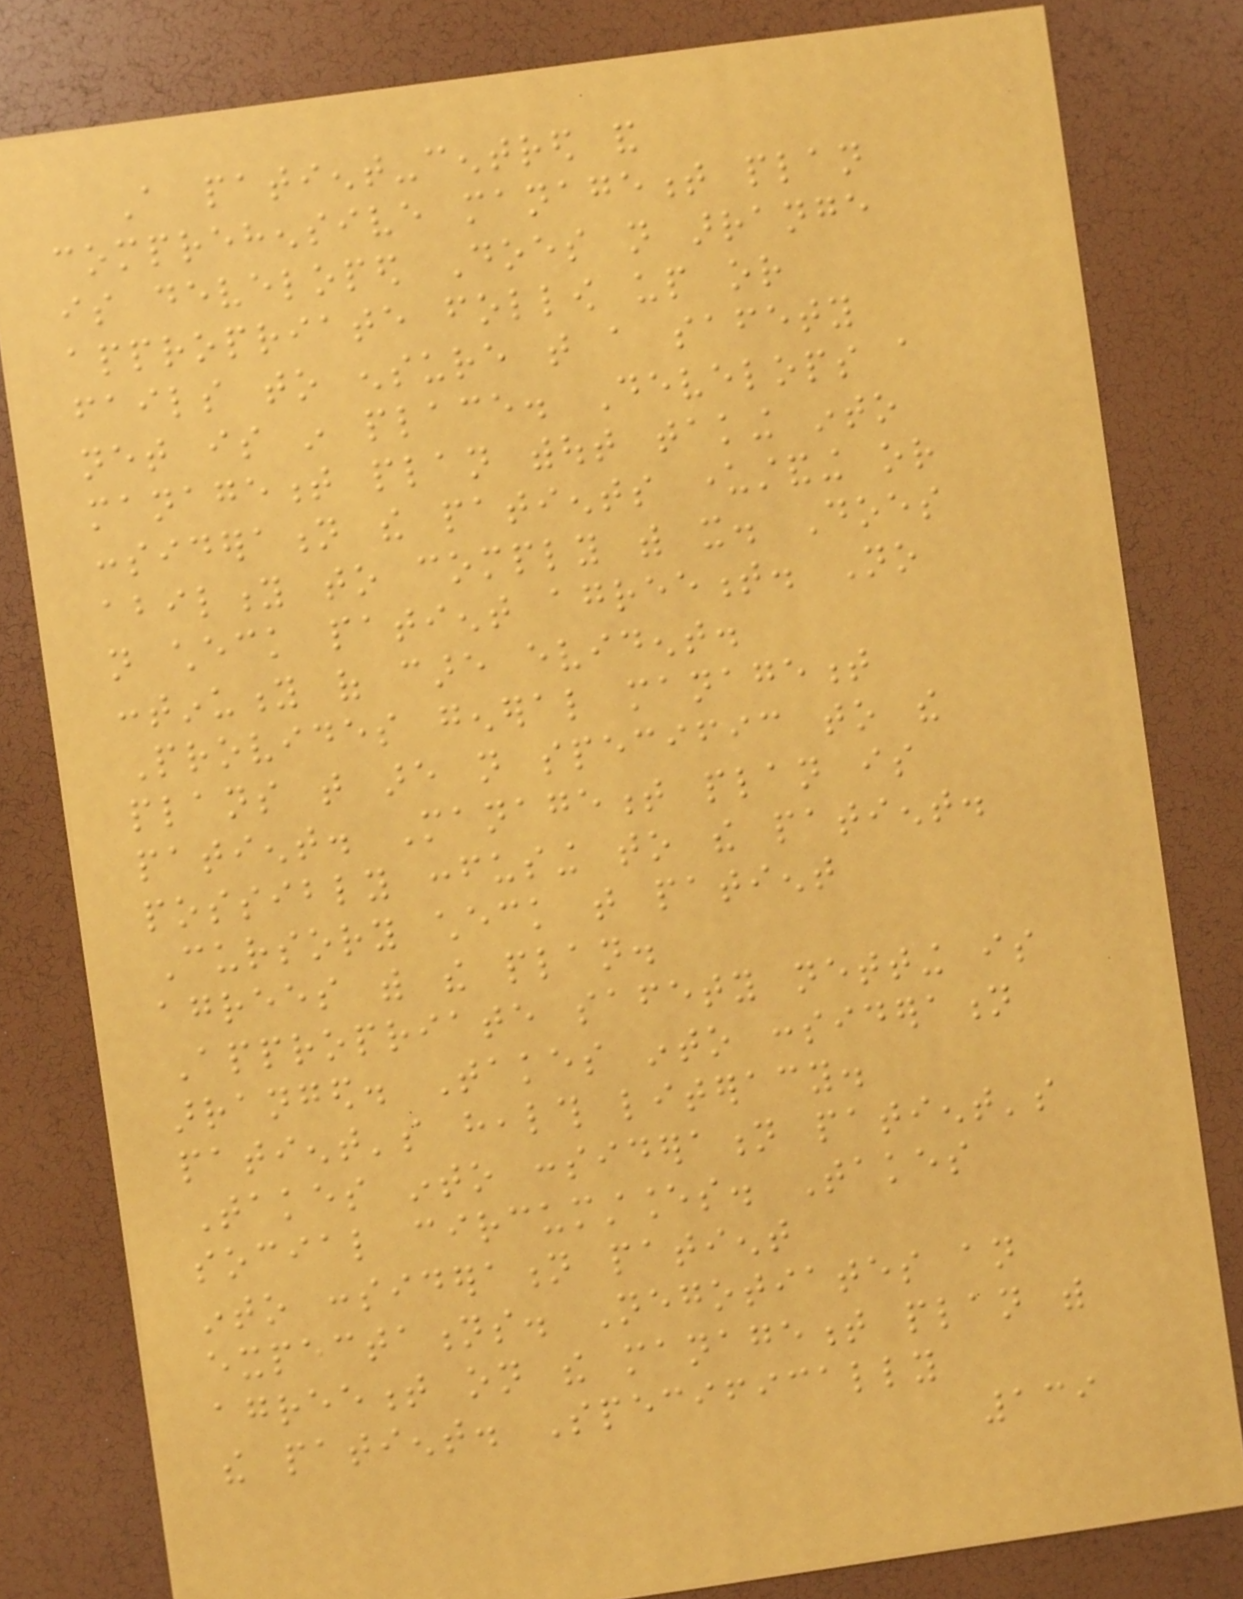A patient-centred and
comprehensive management plan
is developed Does not arrange
appropriate follow up or
fails to ensure that a safety
net is in place. Develops a
management plan without taking into
consideration the patients understanding or
ability to comply with it. Does
not check patient agreement. No
continuity of care evident.
Provides general management
plans that are not specific to the
patient. Management plan is
possibly confusing to the patient.
Cursory check that patient
agrees with the plan.
Appropriate safety netting is
arranged. Takes into consideration
patient's health literacy.
Takes into consideration patient's
social circumstances. Takes
into consideration patient
expectations. Negotiates an
agreement on the management plan with
the patient. Specifically
139
